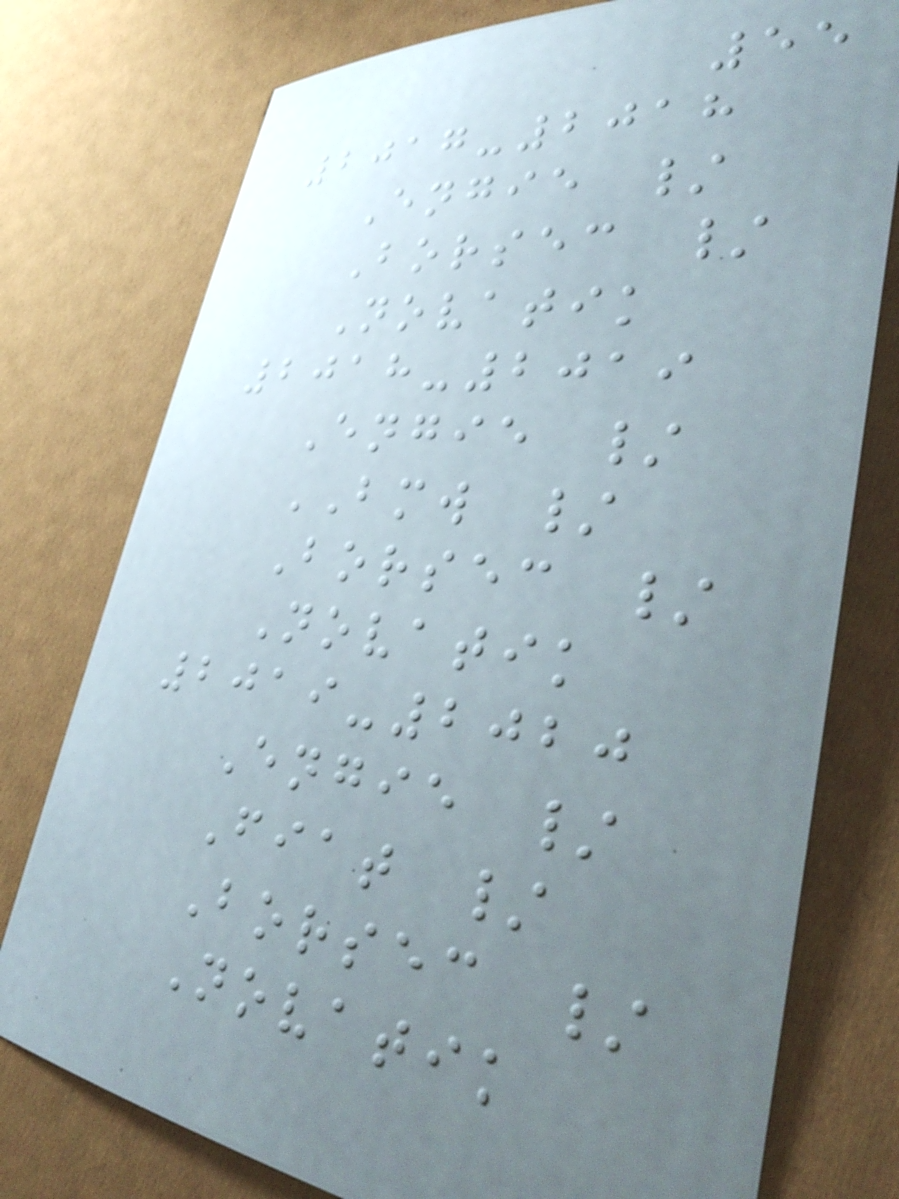55
2017-2018
Engie /
Borsec /
Novatik
2018-2019
Engie /
BMW /
Borsec /
Novatik
2019-2020
Engie /
Fiat /
Borsec /
Novatik
